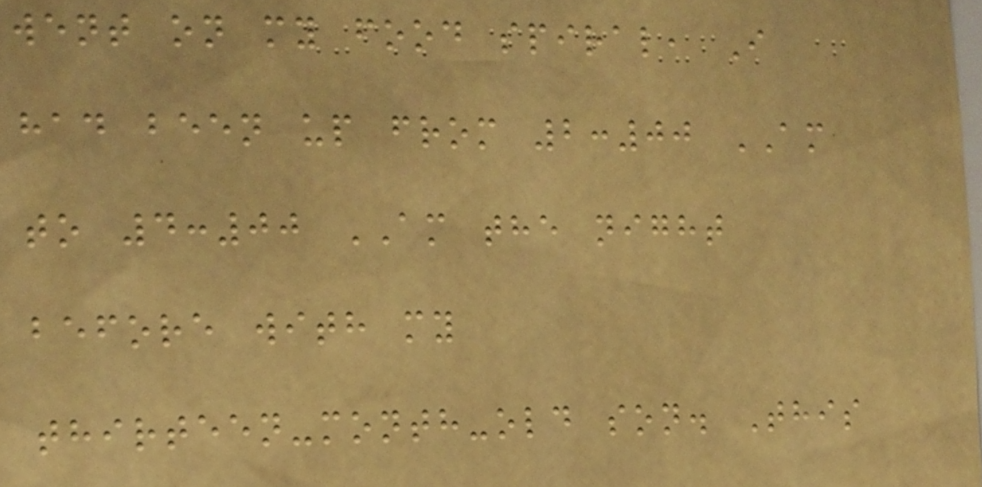went on my food spiral, I
had been up from 2:00 AM
to 4:00 AM the night
before with my
thirteen-month-old son. This
